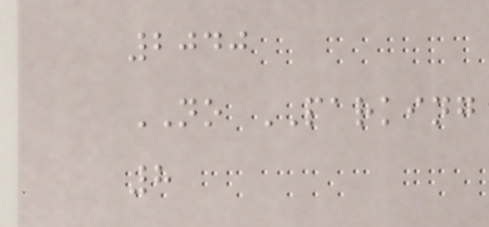2040
NO PARKING
8
